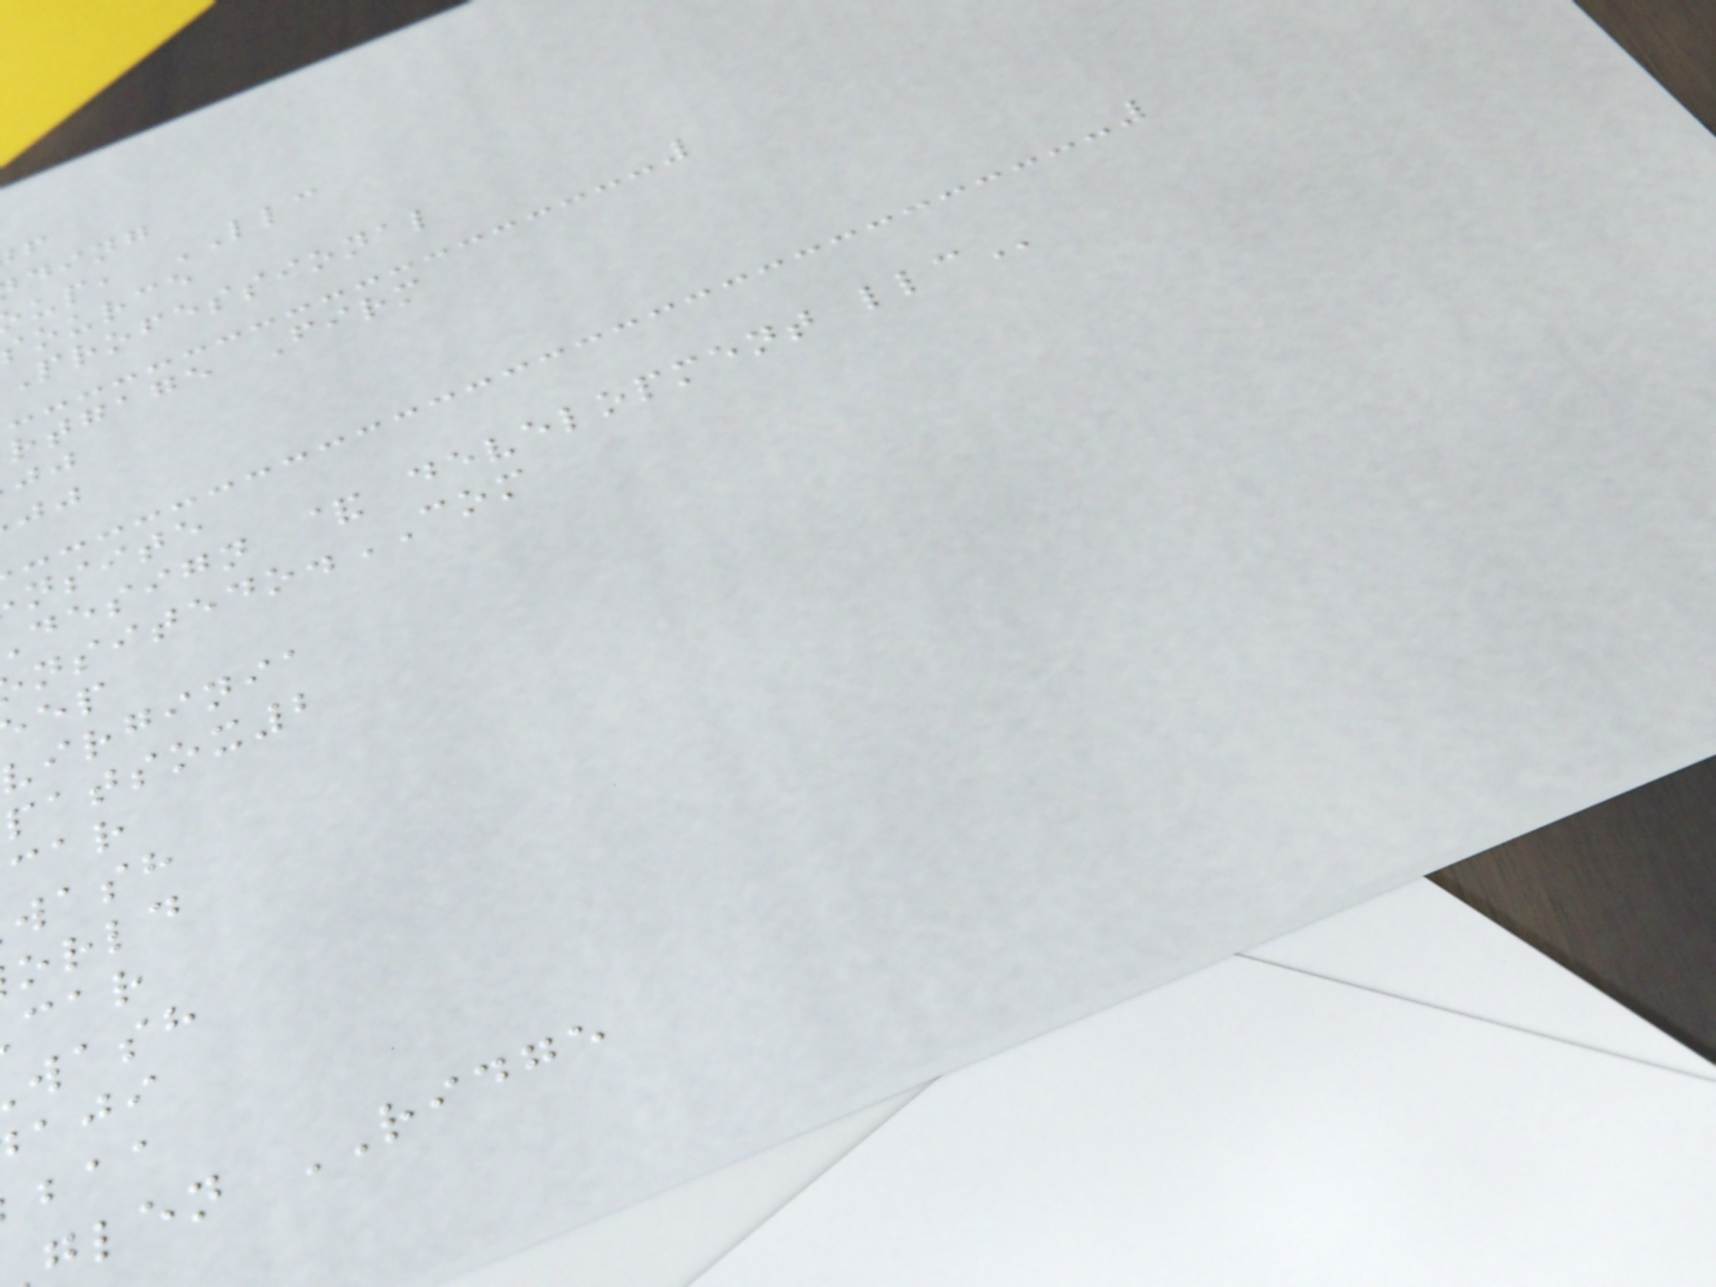ding
up, LLC
ource
Professional
rtgage Firm
nsite
design & development
.COM
virginia
patsox2
wash
orld
wash
glen RIDGE
